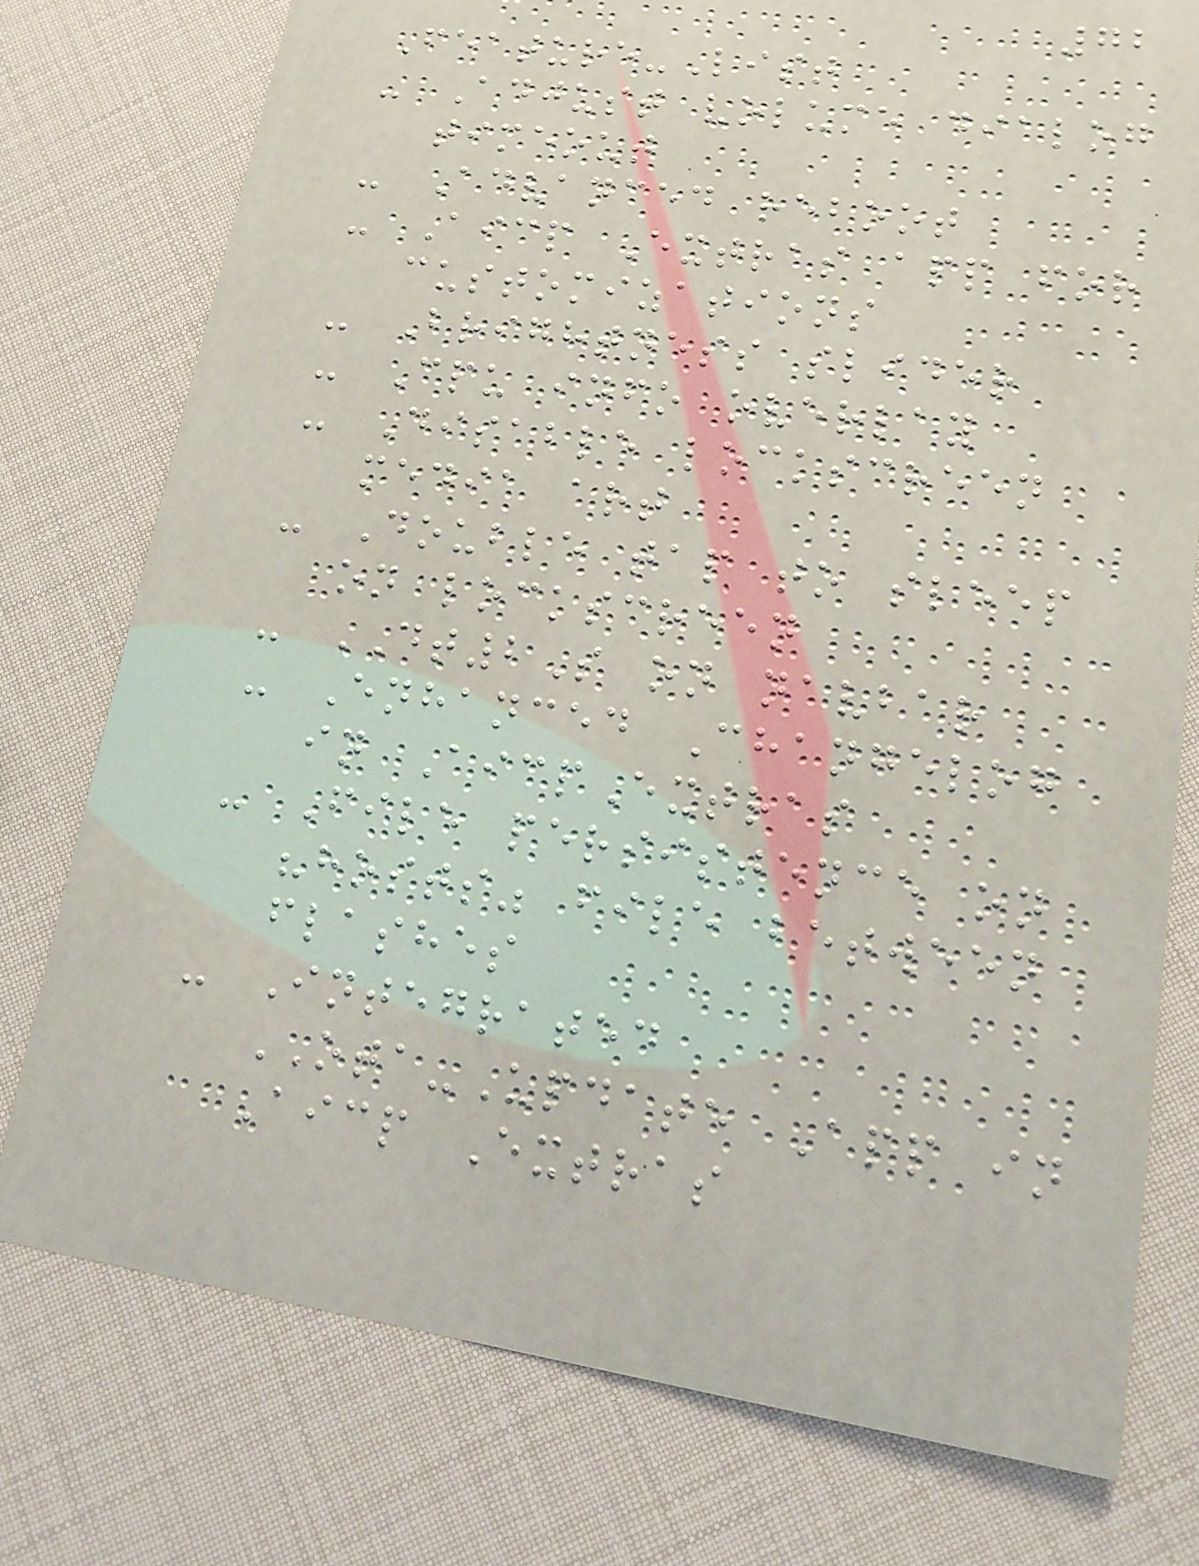72
Feature-List
- Adjust volume dialog
timeout
- Advanced reboot
- Aicp Extras app for
customizations
- Brightness slider
- Cpu info overlay
- Disable lockscreen
media art
- Double tap to sleep
on lockscreen
- DT2S on navbar
- Enhanced Changelog
in AicpExtras
- File persistence on
"hosts" file between
flashes
- Integrated
OTA-Update App in
Aicp Extras
